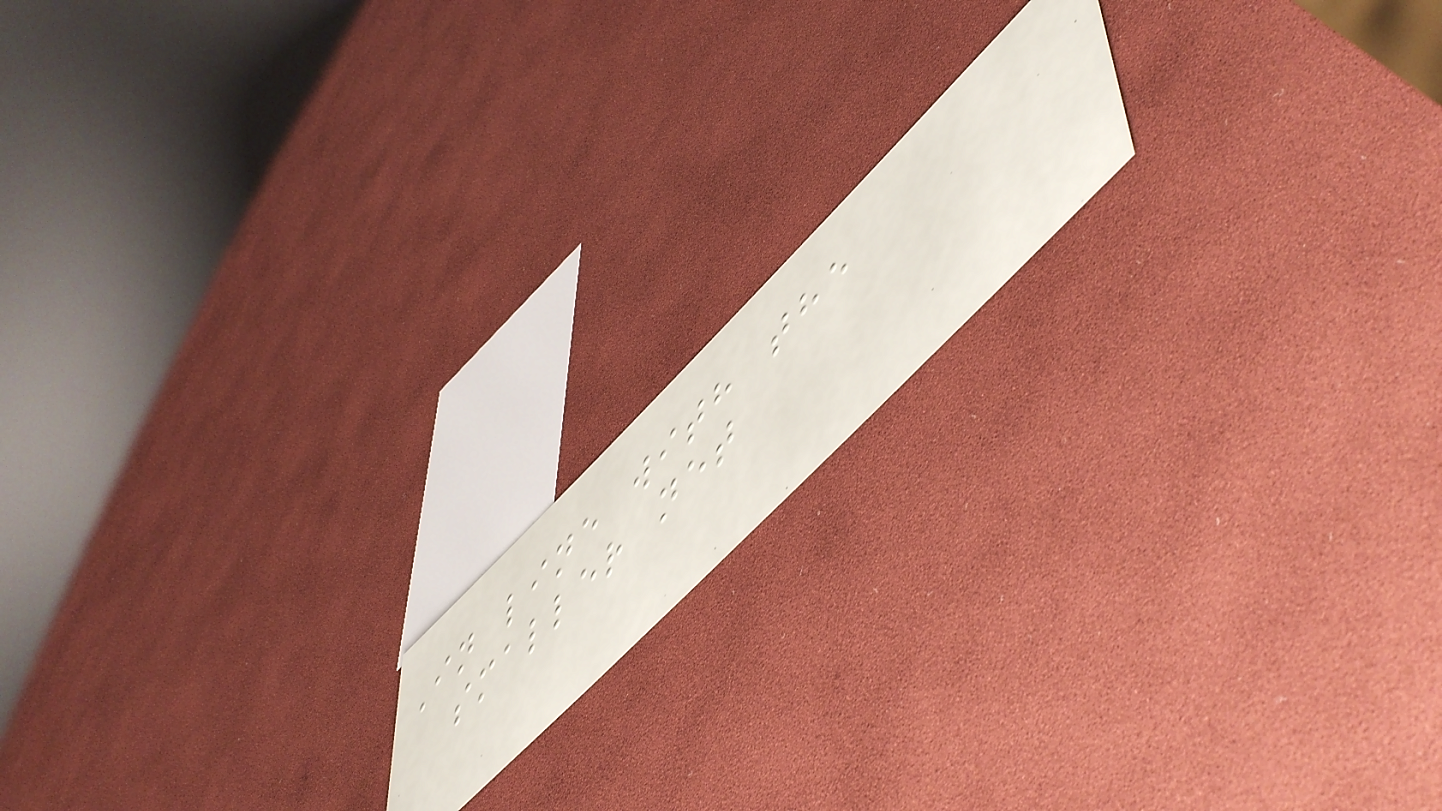In line with the
smaller net
